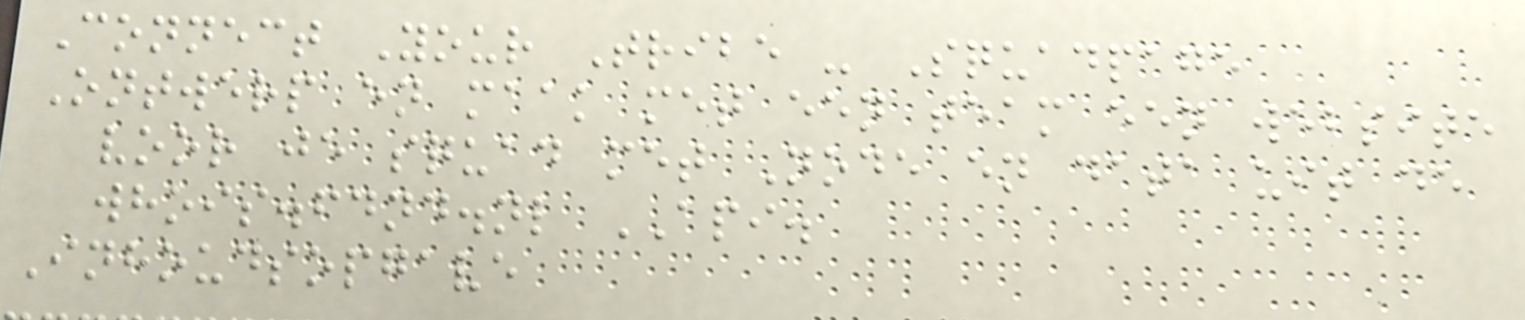Connect Your Tribe - Squadpage
Ontwerp en maak met een team een website
voor je squad met Node en data uit de
whois.fdnd.nl API.
Inhoudsopgave
